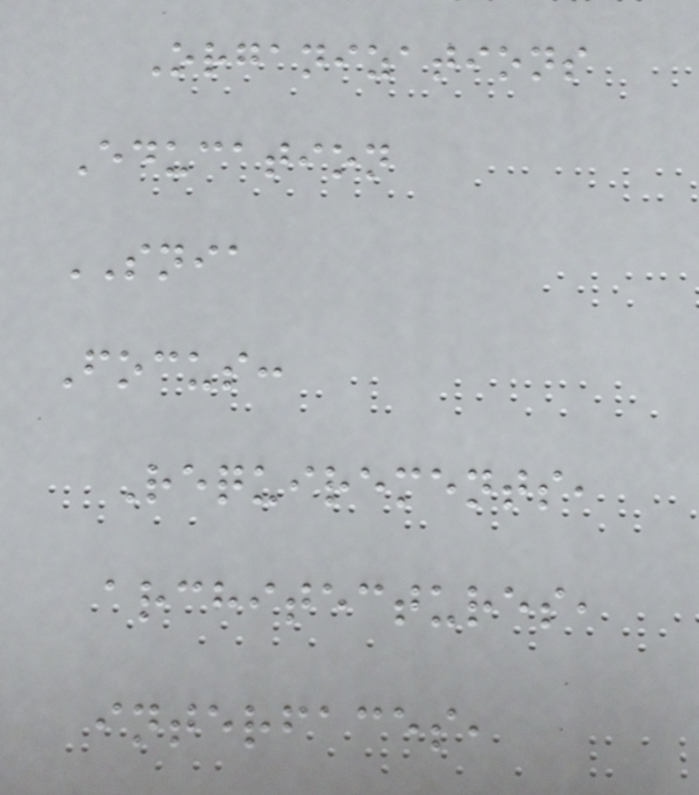Organizations
Education
SNIA
Focus:
Requirements,
architectures,
interfaces,
